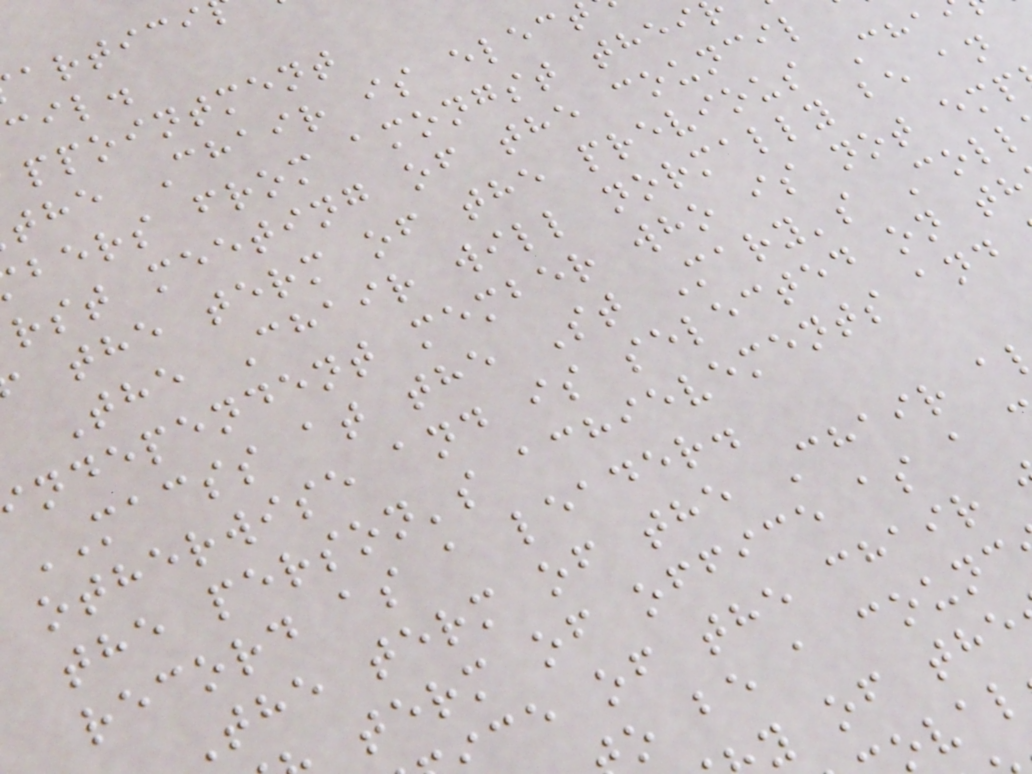cil.
ppointment
the Chair is elect
bers from amongst thei
rst meeting of the council
the term of the previous Cha
The Chair will normally be an
ndependent member who is not emp
MACSS at the St Mary's Coll
otherwise and is selected on th
the person's achievements and
record as a leader.
The term of the Chair a
term of office as a
ce of the chair
o be a counc
y of the
